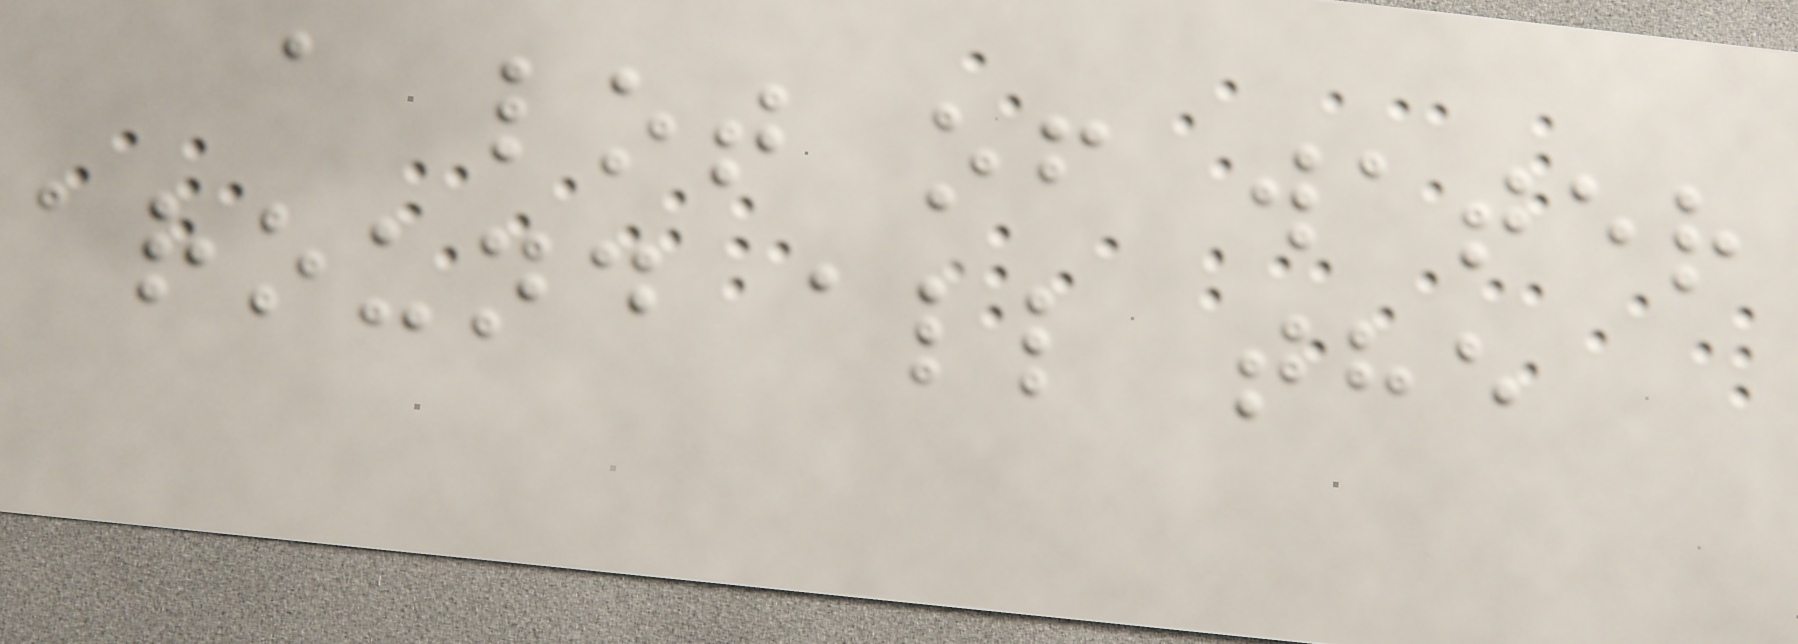a lot of water
around all the
